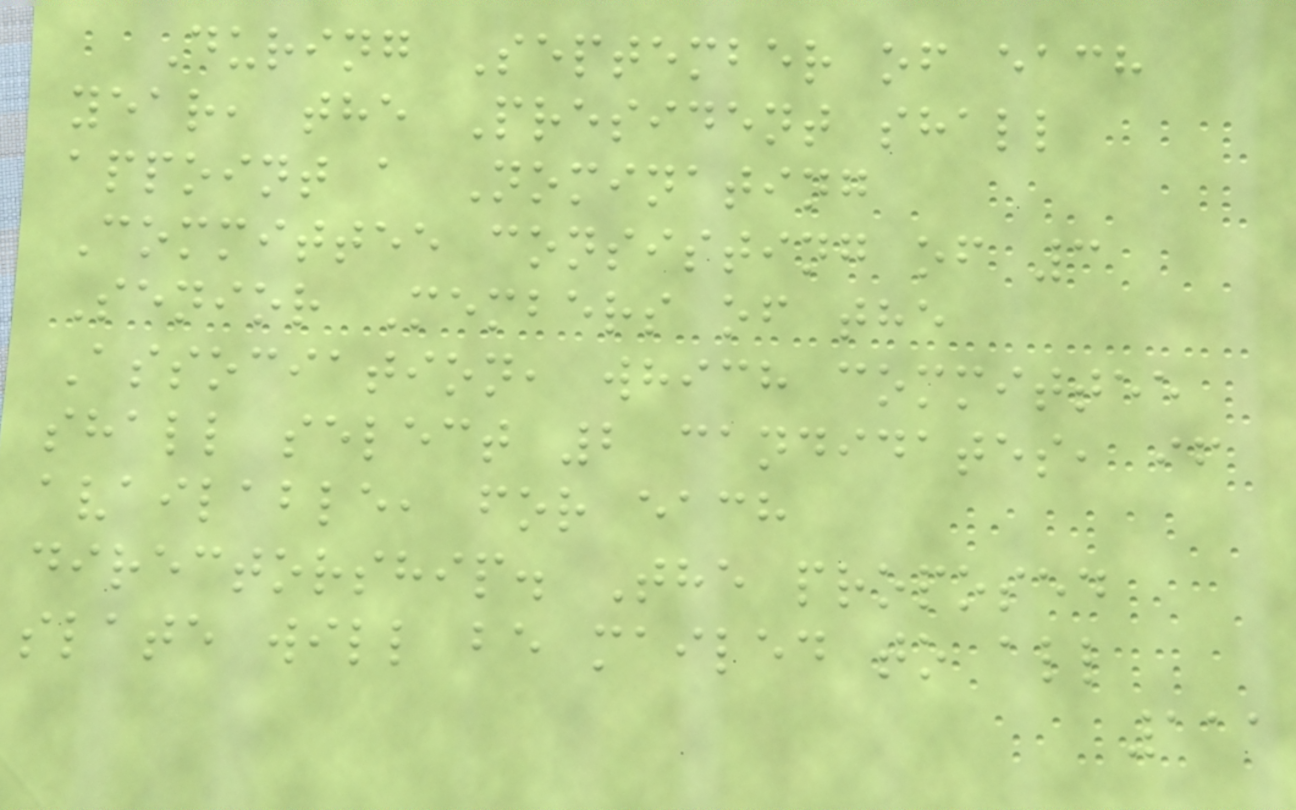During September of each
year, the President shall
appoint a Nominating
Committee consisting of 3
Senior Members of the
Association, which committee
shall select 2 candidates, if
available, for each
directorship. The proposed
slate will be mailed to all
111
